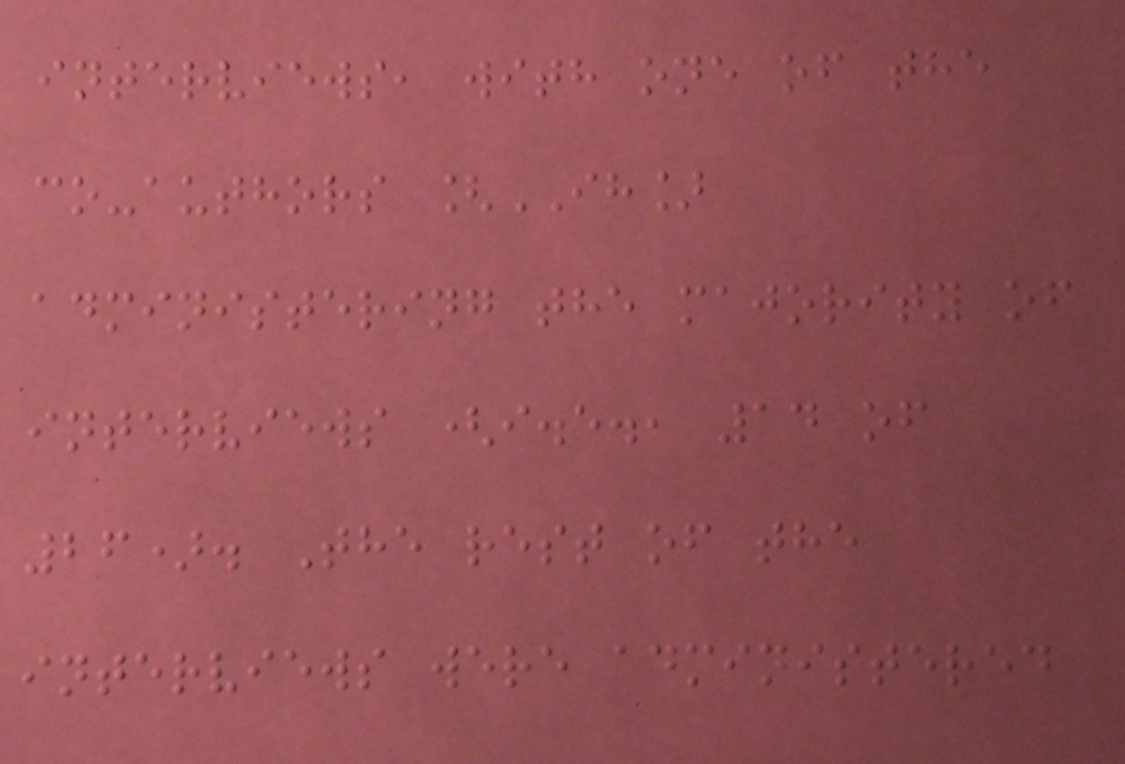interviews, with one of the
co-authors [IH]
administering the majority of
interviews (i.e., 14 of
26). The rest of the
interviews were administered
